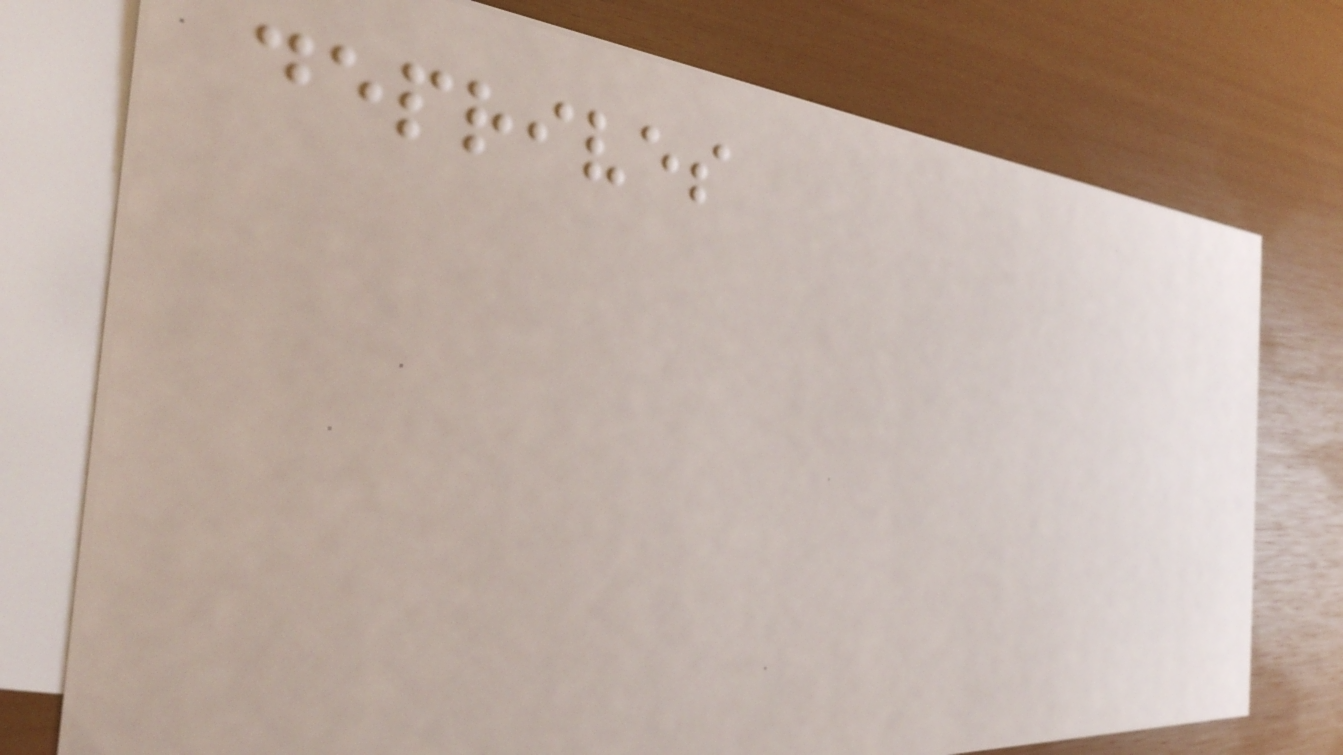deprives
